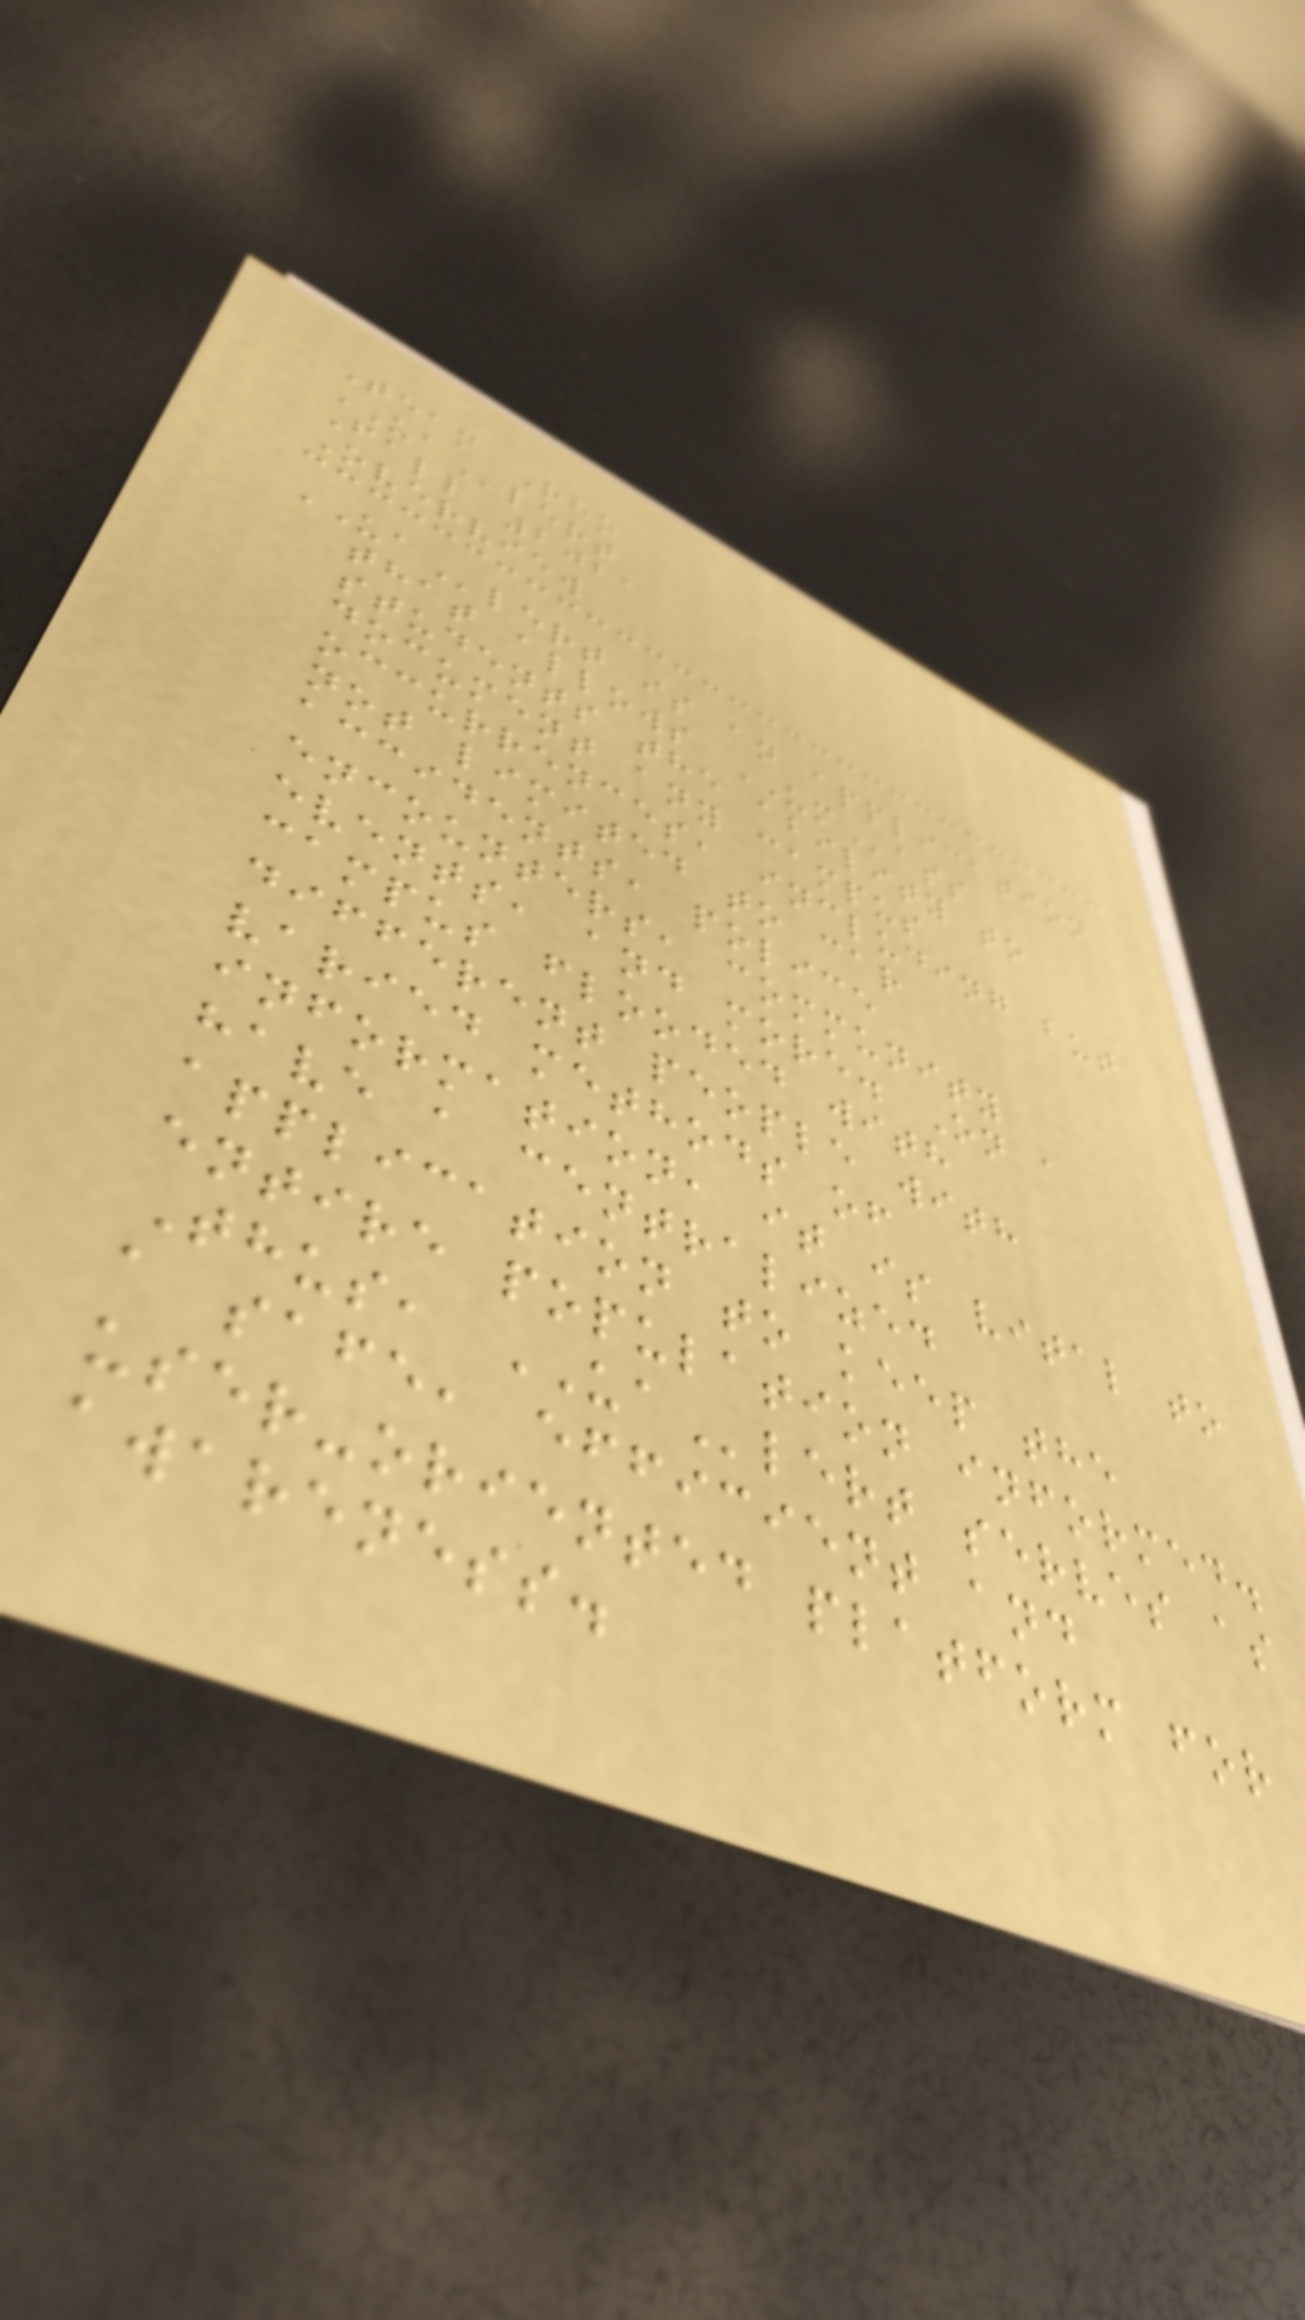Team Rho
UAlert
Fall 2021
Overview
UAlert is an application
that allows UMass
students the ability to
document any campus
occurrences, including but
not limited to car
accidents, police
encounters, community
events, and more. On a
campus flooded with
different people with
varied methods of
information, it is vital to
have a centralized
application to keep the
entire population informed.
Thus, UAlert serves as
a safe, efficient and
user-oriented platform for
awareness.
